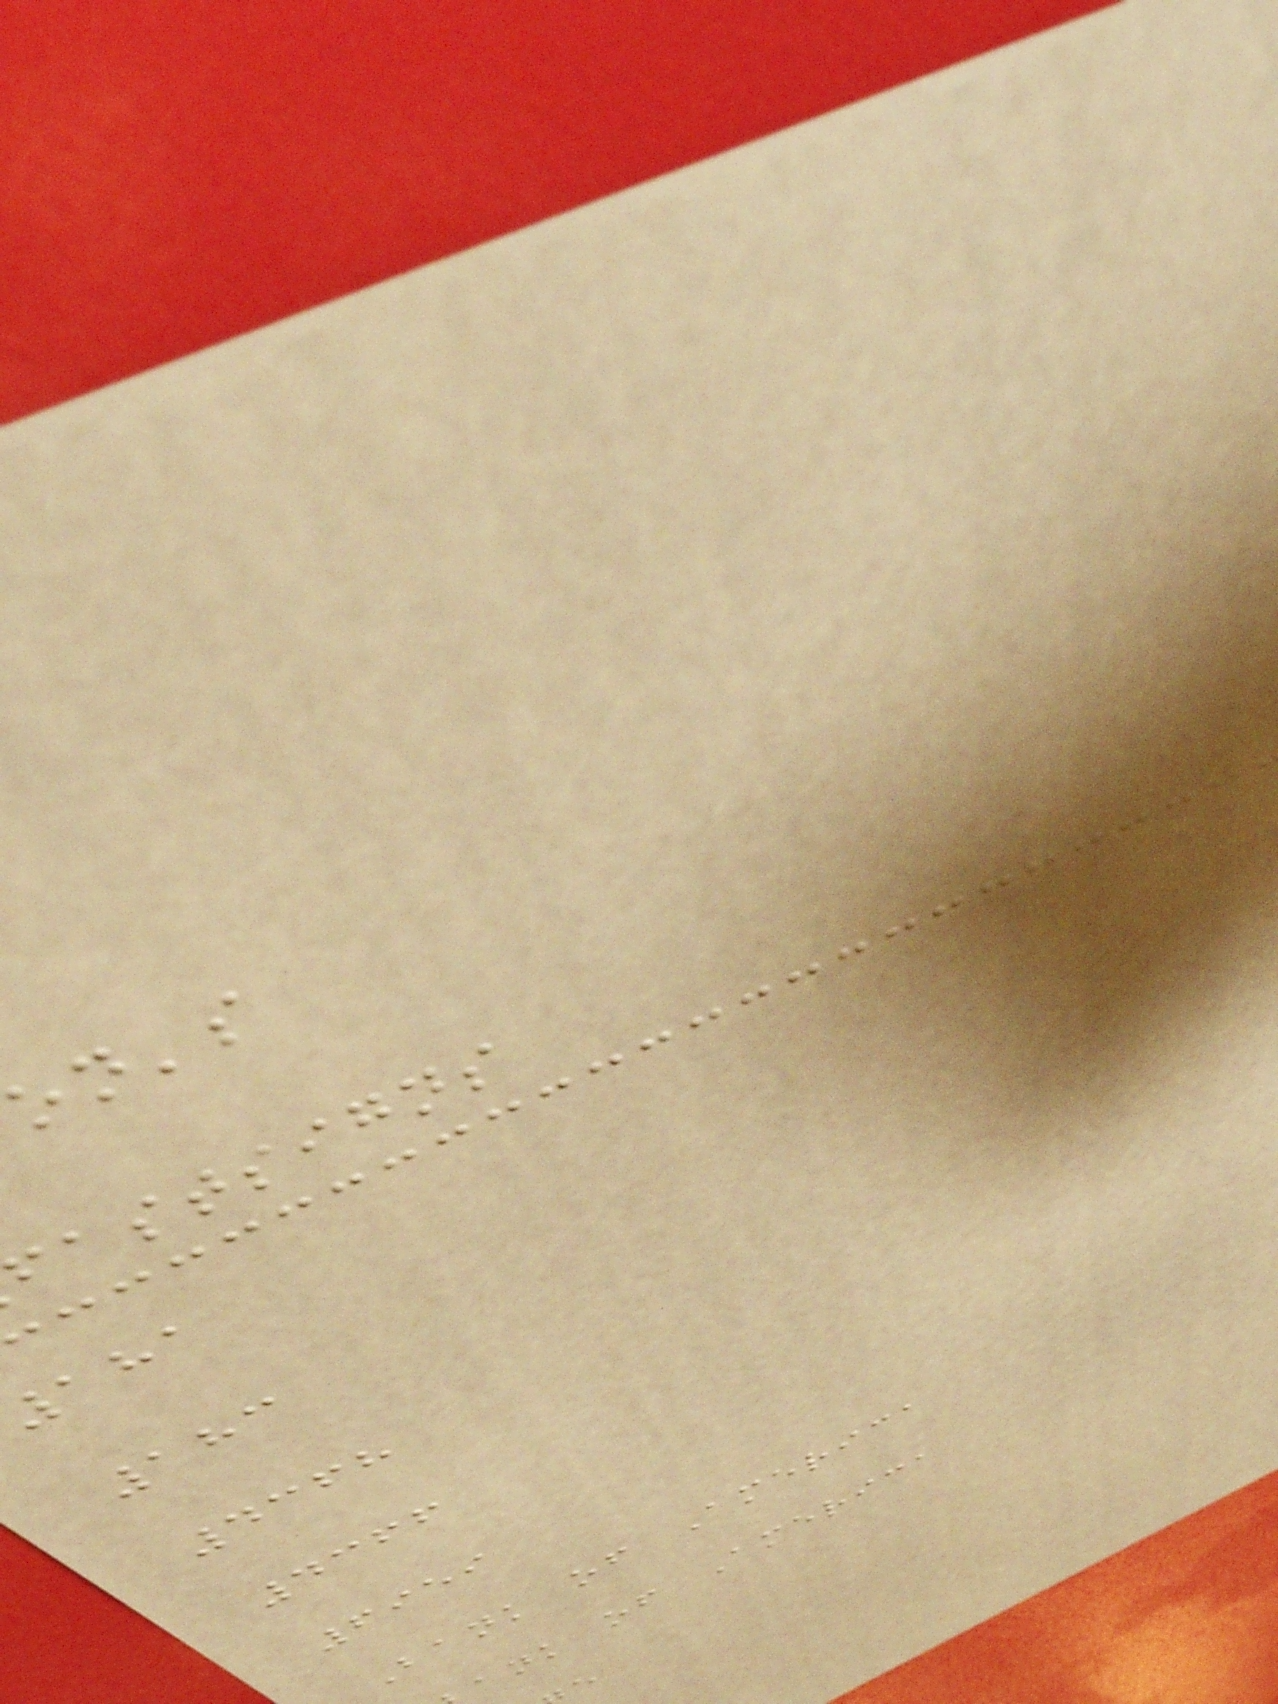on's
fastsigns
183
4368
4366
6959
Bank of America
ank of America
